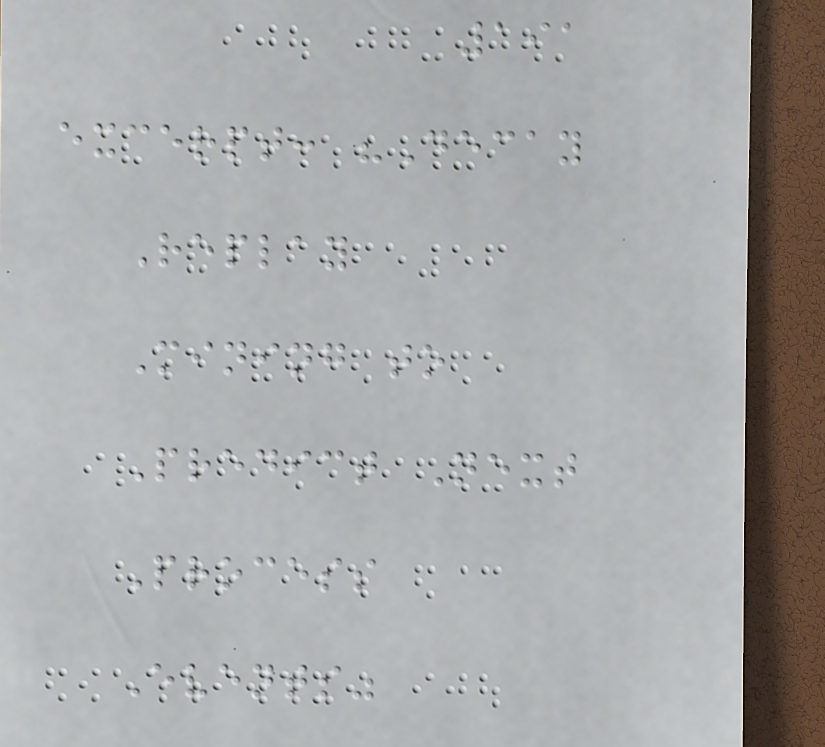191
excerpt: "Decay
Replay
Mining to
Predict Next
Process
Events"
